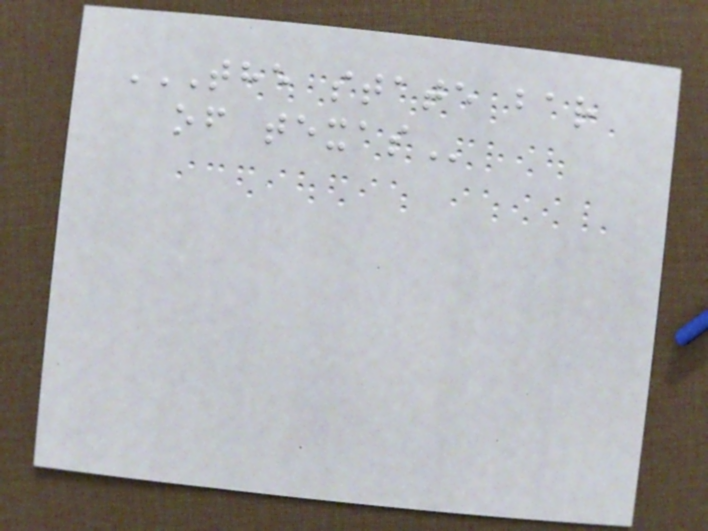THE STATE BAR
OF TEXAS
